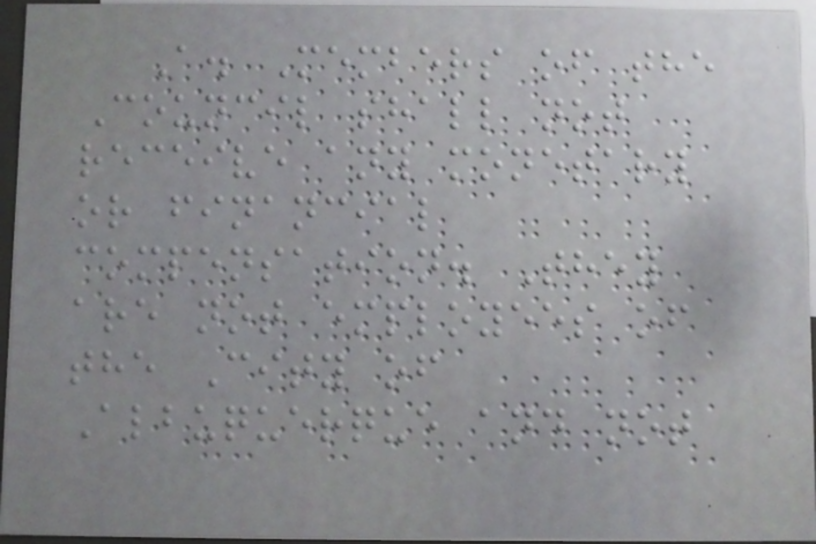A. Members of the
Council shall not
receive any monetary
or financial
compensation. They
are not employees of
the City of
Albuquerque and not
